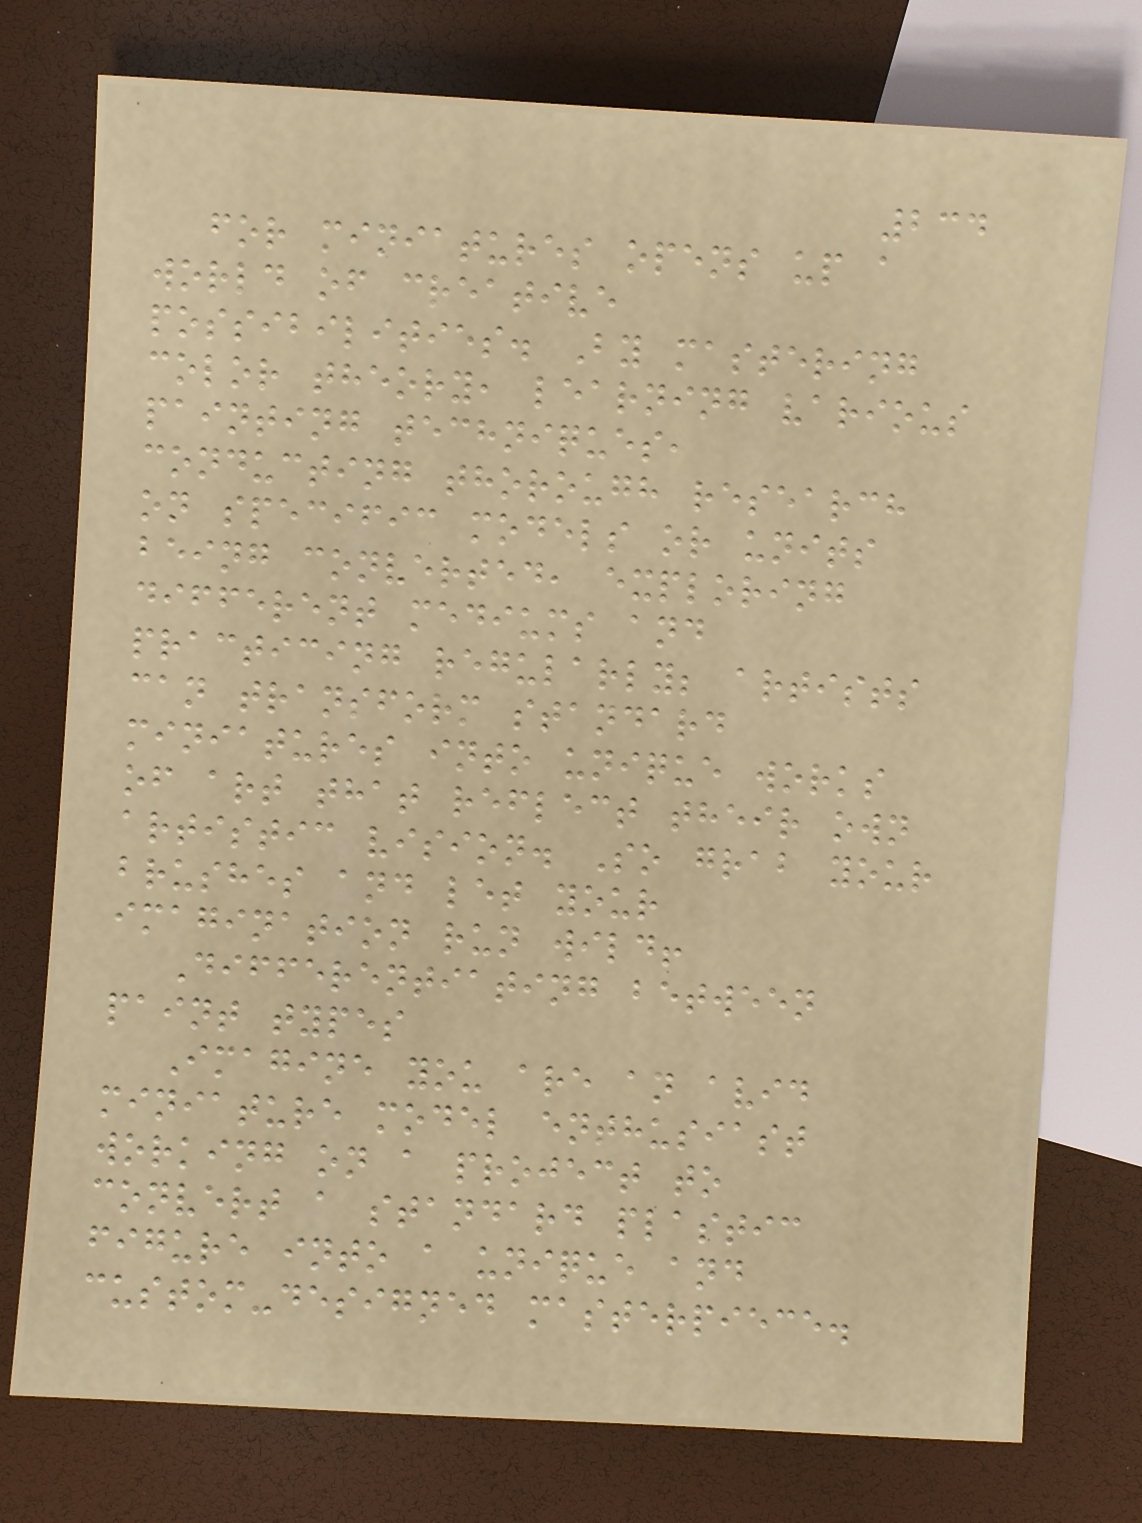234
for miniatures opens up a
world of creative
possibilities. By mastering
color theory, learning various
painting techniques,
conducting thorough research
on specific models or units
being converted, exploring
different mediums and
practicing regularly; artists
can transform standard
miniatures into unique works
of art that reflect their own
artistic vision. So grab your
brushes and let your
imagination run wild!
Differentiating between
paint types
Imagine you are an avid
miniature model enthusiast
working on a project to
convert a standard plastic
figure into a unique and
custom-designed masterpiece.
